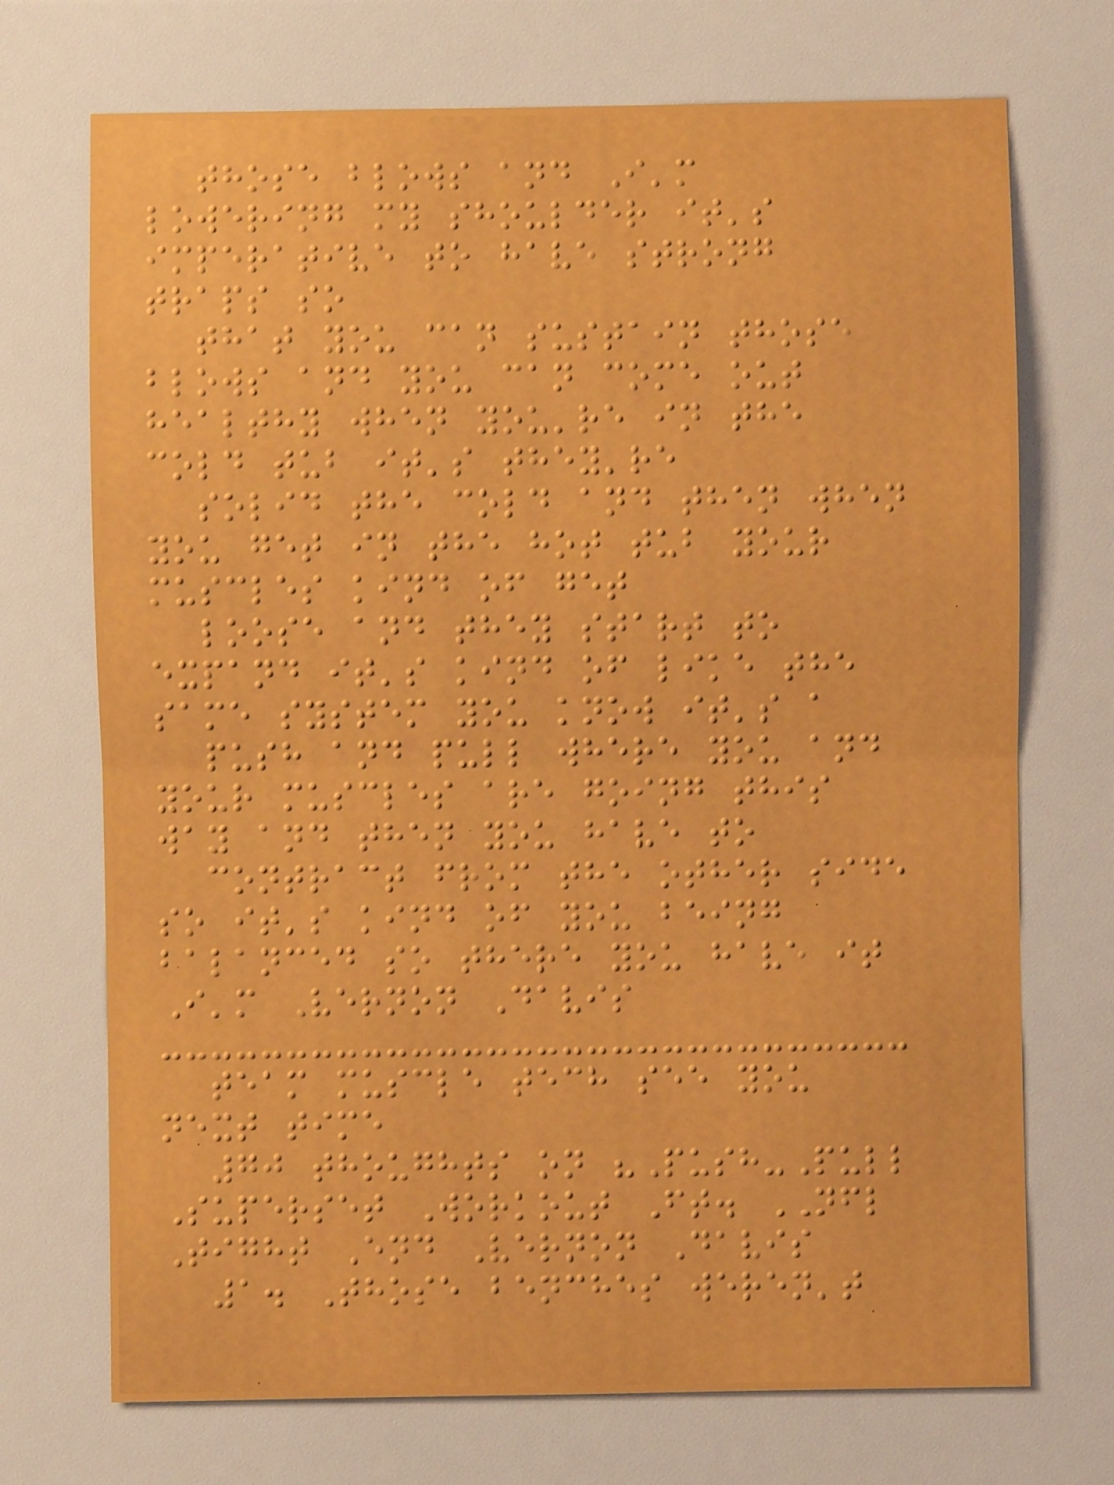those blows and I'm
lowering my shoulder it's
imperative to have strong
traps so
that you can sustain those
blows and you can come out
healthy when you're in the
cold tub it's they're
solid the cold and then when
you get in the hot tub your
muscles kind of get
loose and they start to
expand it's kind of like the
same system you know it's a
push and pull where you and
your muscles are going this
way and then you have to
contract from the other side
so it's kind of you being
balanced so there you have it
I'm Vernon Davis
team muscle tech see you
next time
70 thoughts on "Push-Pull
Superset Workout Ft. NFL
Tight End Vernon Davis
1. Those benches weren't
